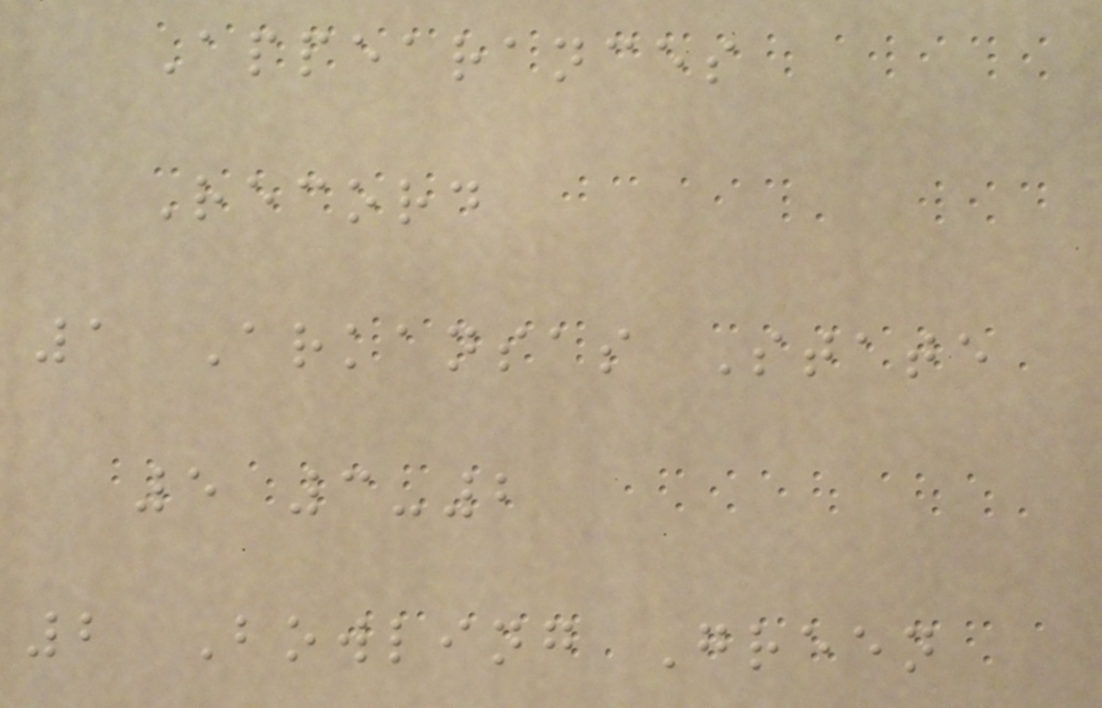Appearances
Record
1 Arkansas State
5 3-2
2 Bowling Green
